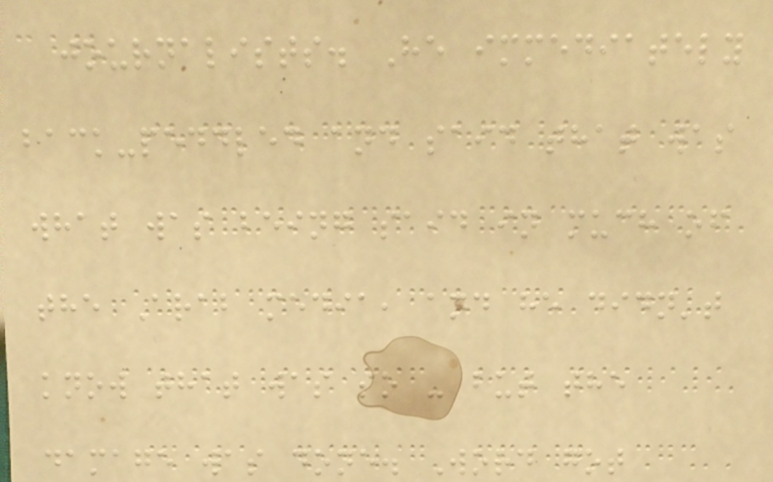journalists. He immediately
back-peddled and said that was
what was being said in much of
the Arab media, and he didn't
know that was so - but the
damage was done. Word got
